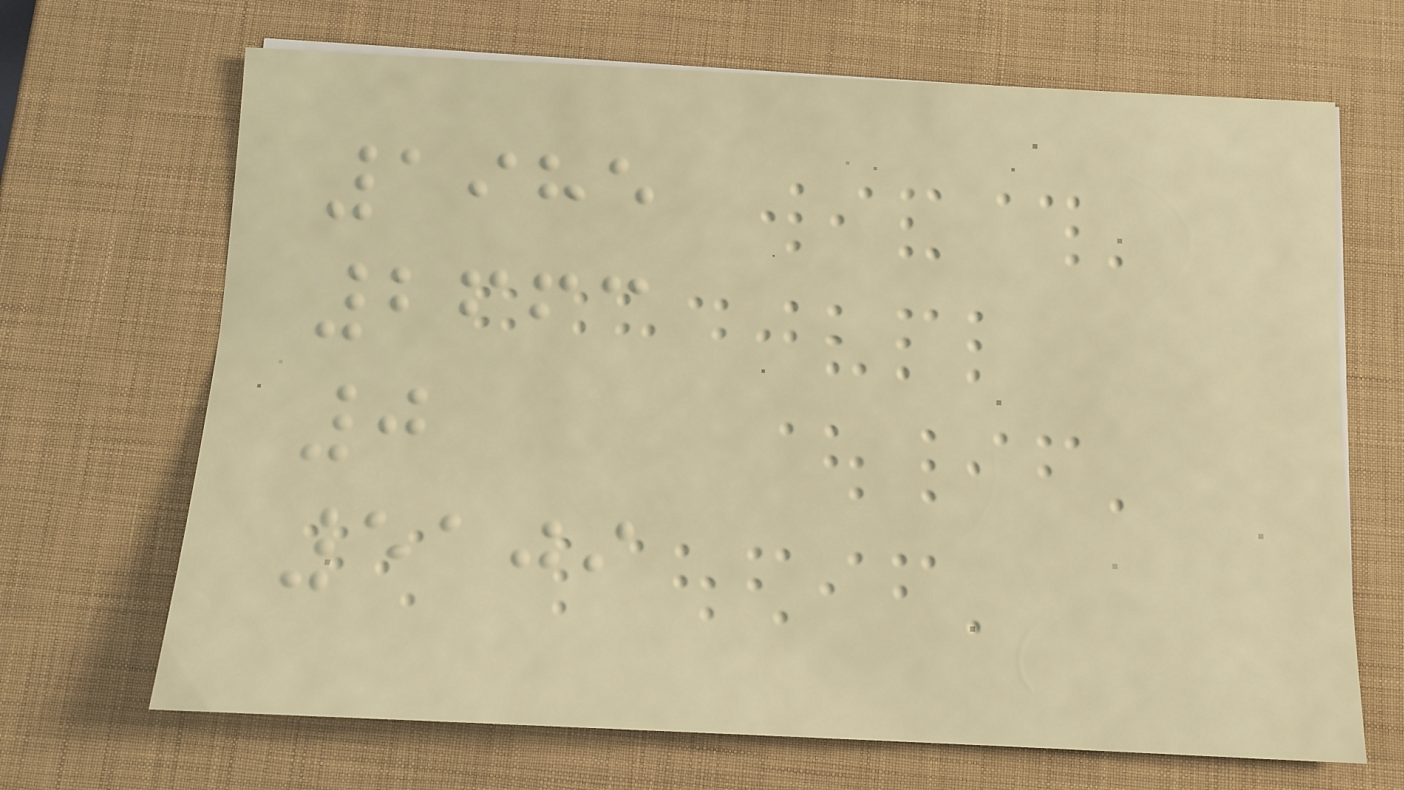1985
2663
0
5109
